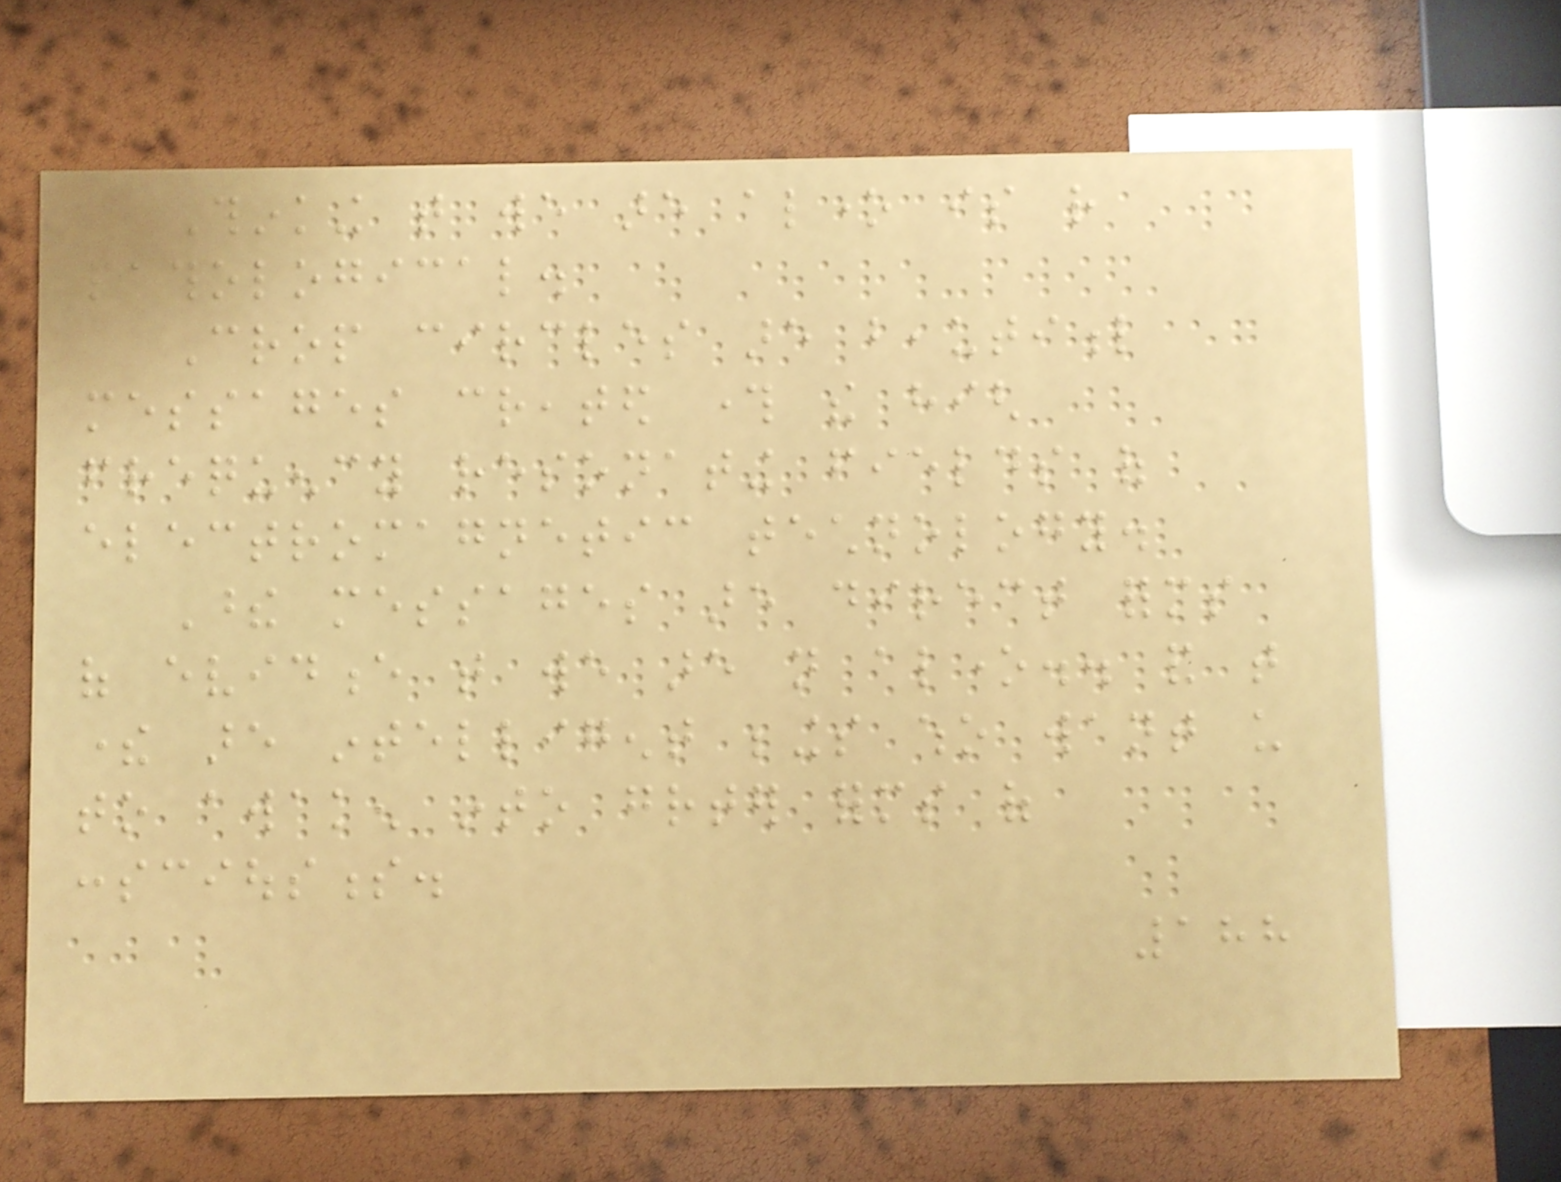Thinking that we are alone is rather
pathological.
Crop circles are beautiful
messages created through the high
frequency resonating fields of
electromagnetic technology.
These messages are direct forms
of evidence that we are not alone.. and that
there are intelligent beings who want us
to awaken into greater forms of
consciousness.
188
